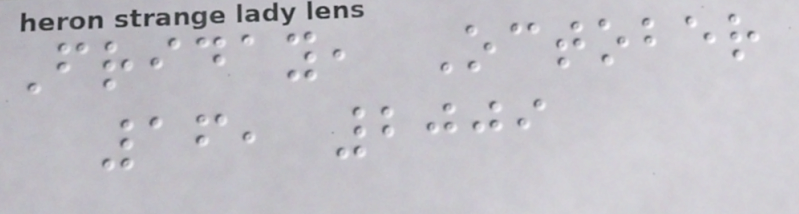Friday, October
16, 2009
